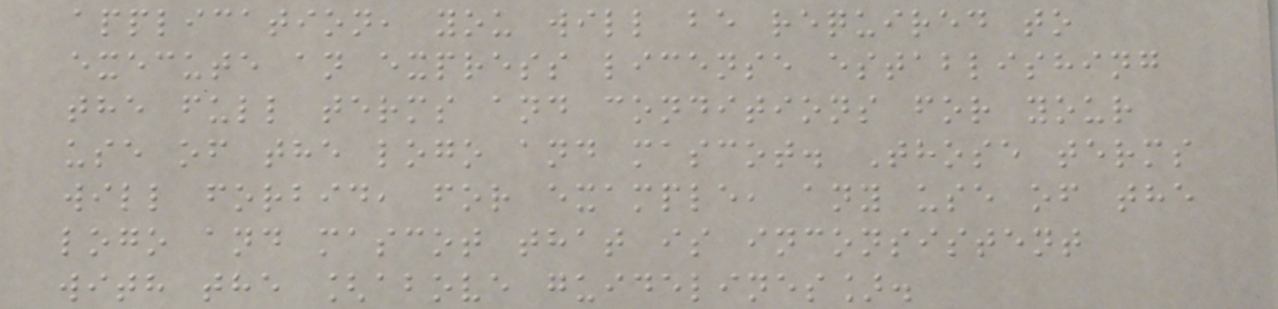application, you will be required to
execute an express license establishing
the full terms and conditions for your
use of the logo and mascot. Those terms
will forbid, for example, any use of the
logo and mascot that is inconsistent
with the [above guidelines].
